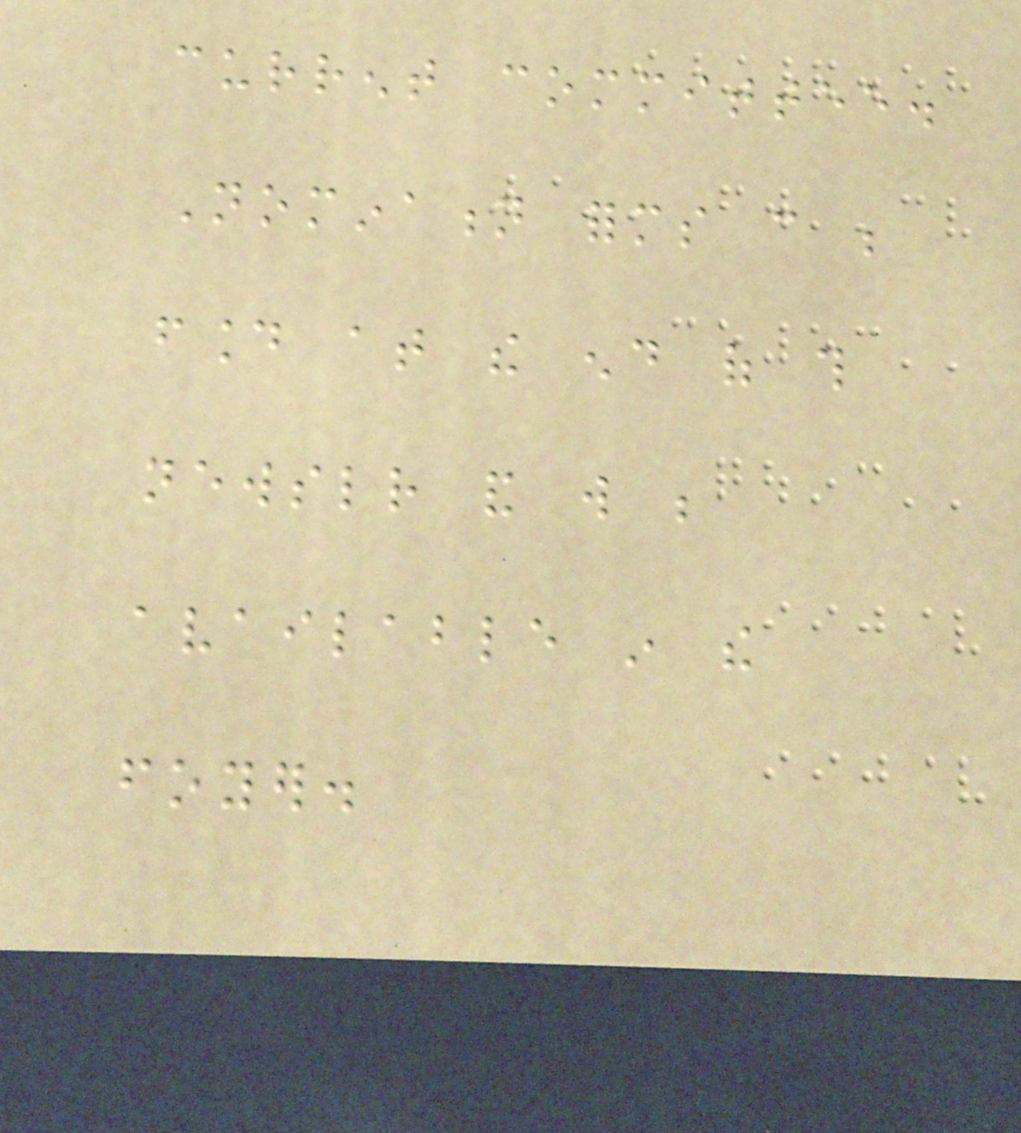current committee.
Nomination forms can be
found at the end of this
newsletter and will be
available in the
foyer.
